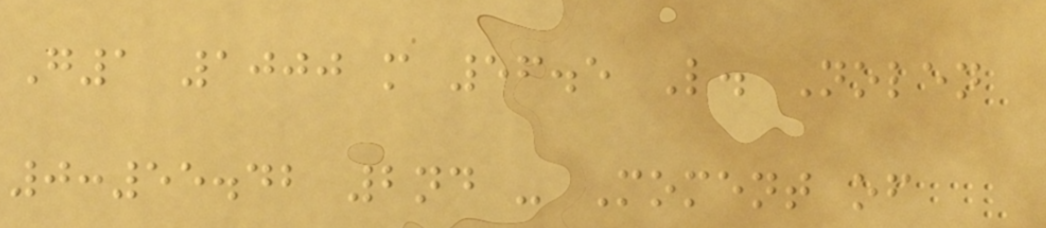G1 1000 m 56.5 L. Nolen
0:55.42 2nd - Moment of
